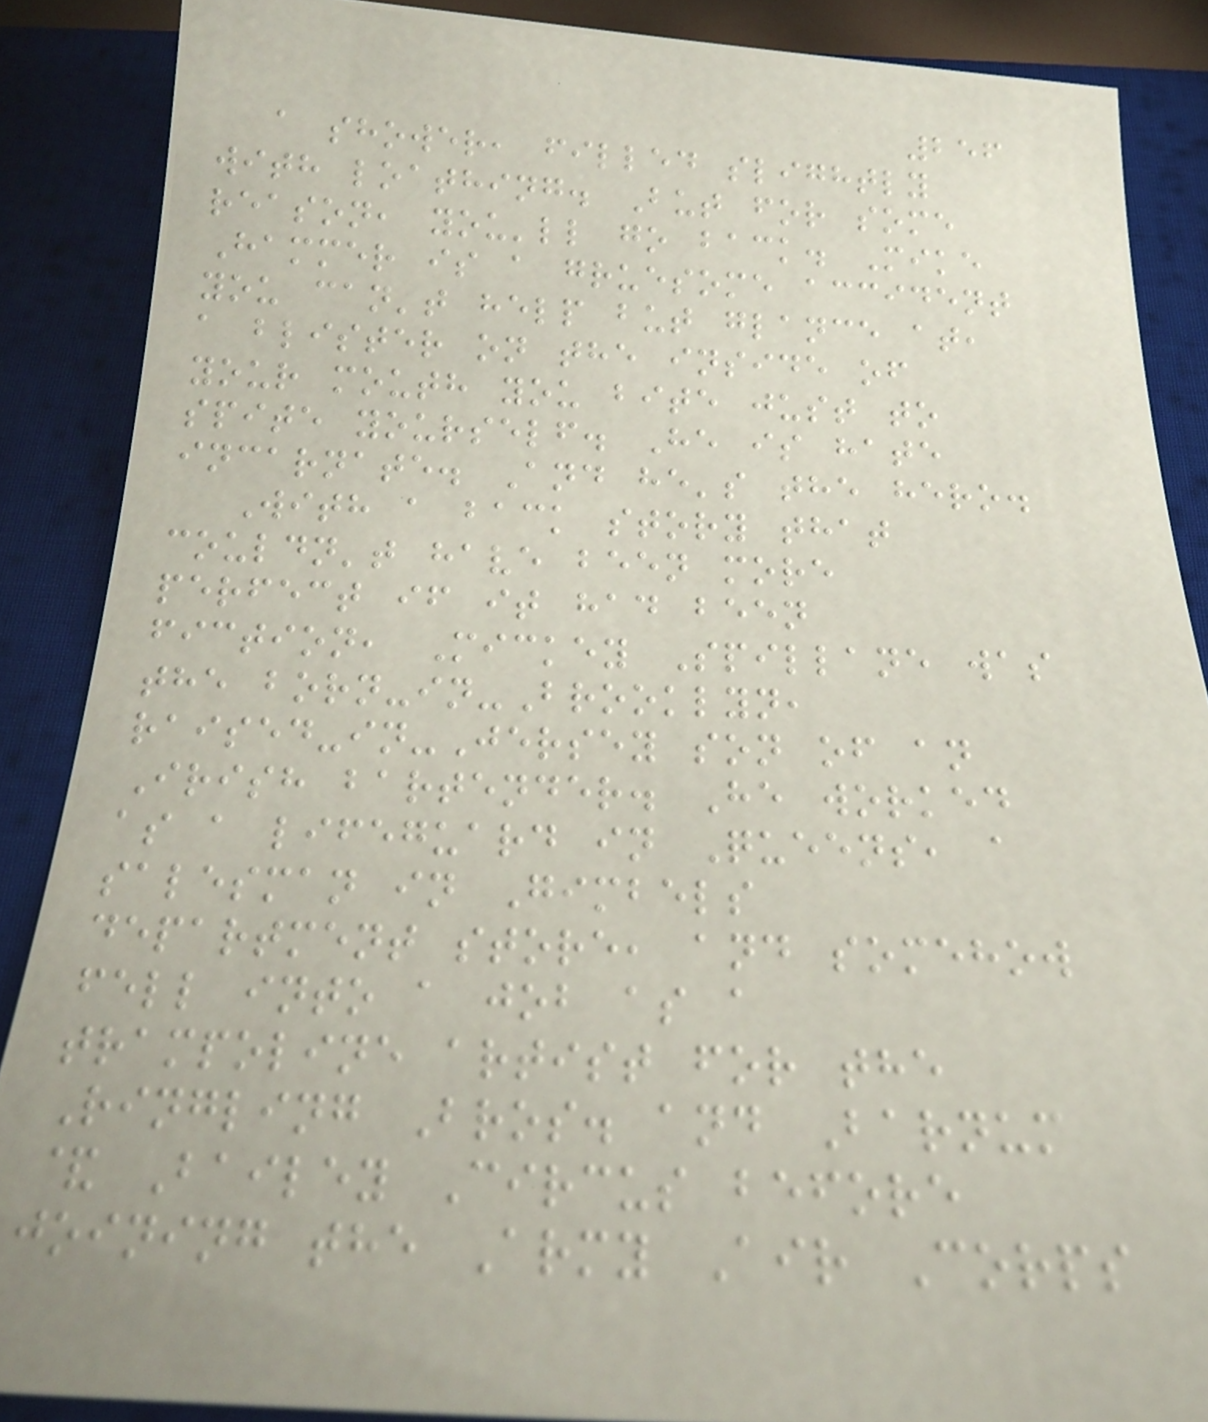256
a shower, filled slightly
with loathing. But for some
reason, you'll go back. Mike
Hammer is a gruesome accident
you can't help but glance at,
a blister on the inside of
your mouth you bite just to
spite yourself. He is hate
incarnate. And he's the hero.
With a back story that
couldn't have been more
perfect if it had been
fiction, Mickey Spillane was
the born-in-Brooklyn,
raised-in-Jersey son of an
Irish bartender. He worked
as a lifeguard in Queens, a
salesman in Gimbels
department store, and somehow
fell into a job as a
trampoline artist for the
Ringling Bros. and Barnum
& Bailey Circus before
joining the Army Air Corps
